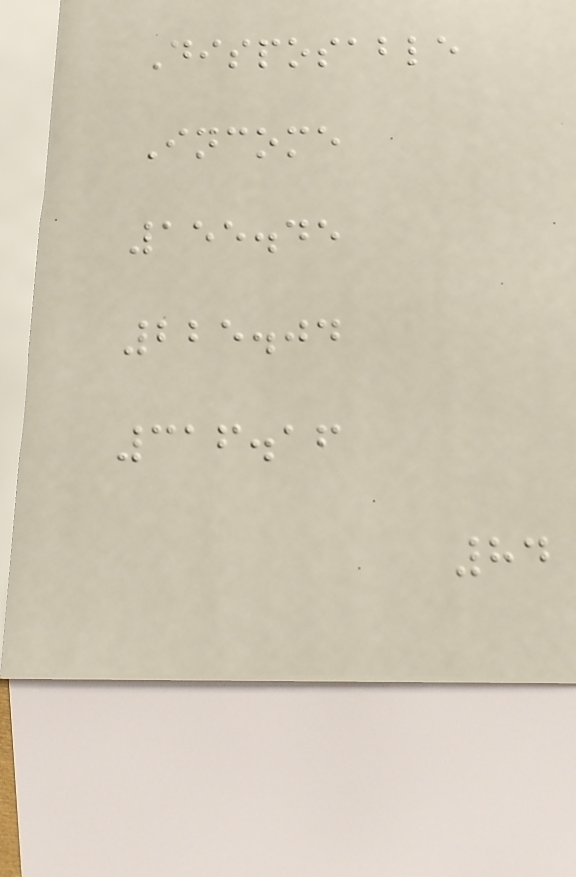Disposable
Income
155.45
225.04
316.16
84
